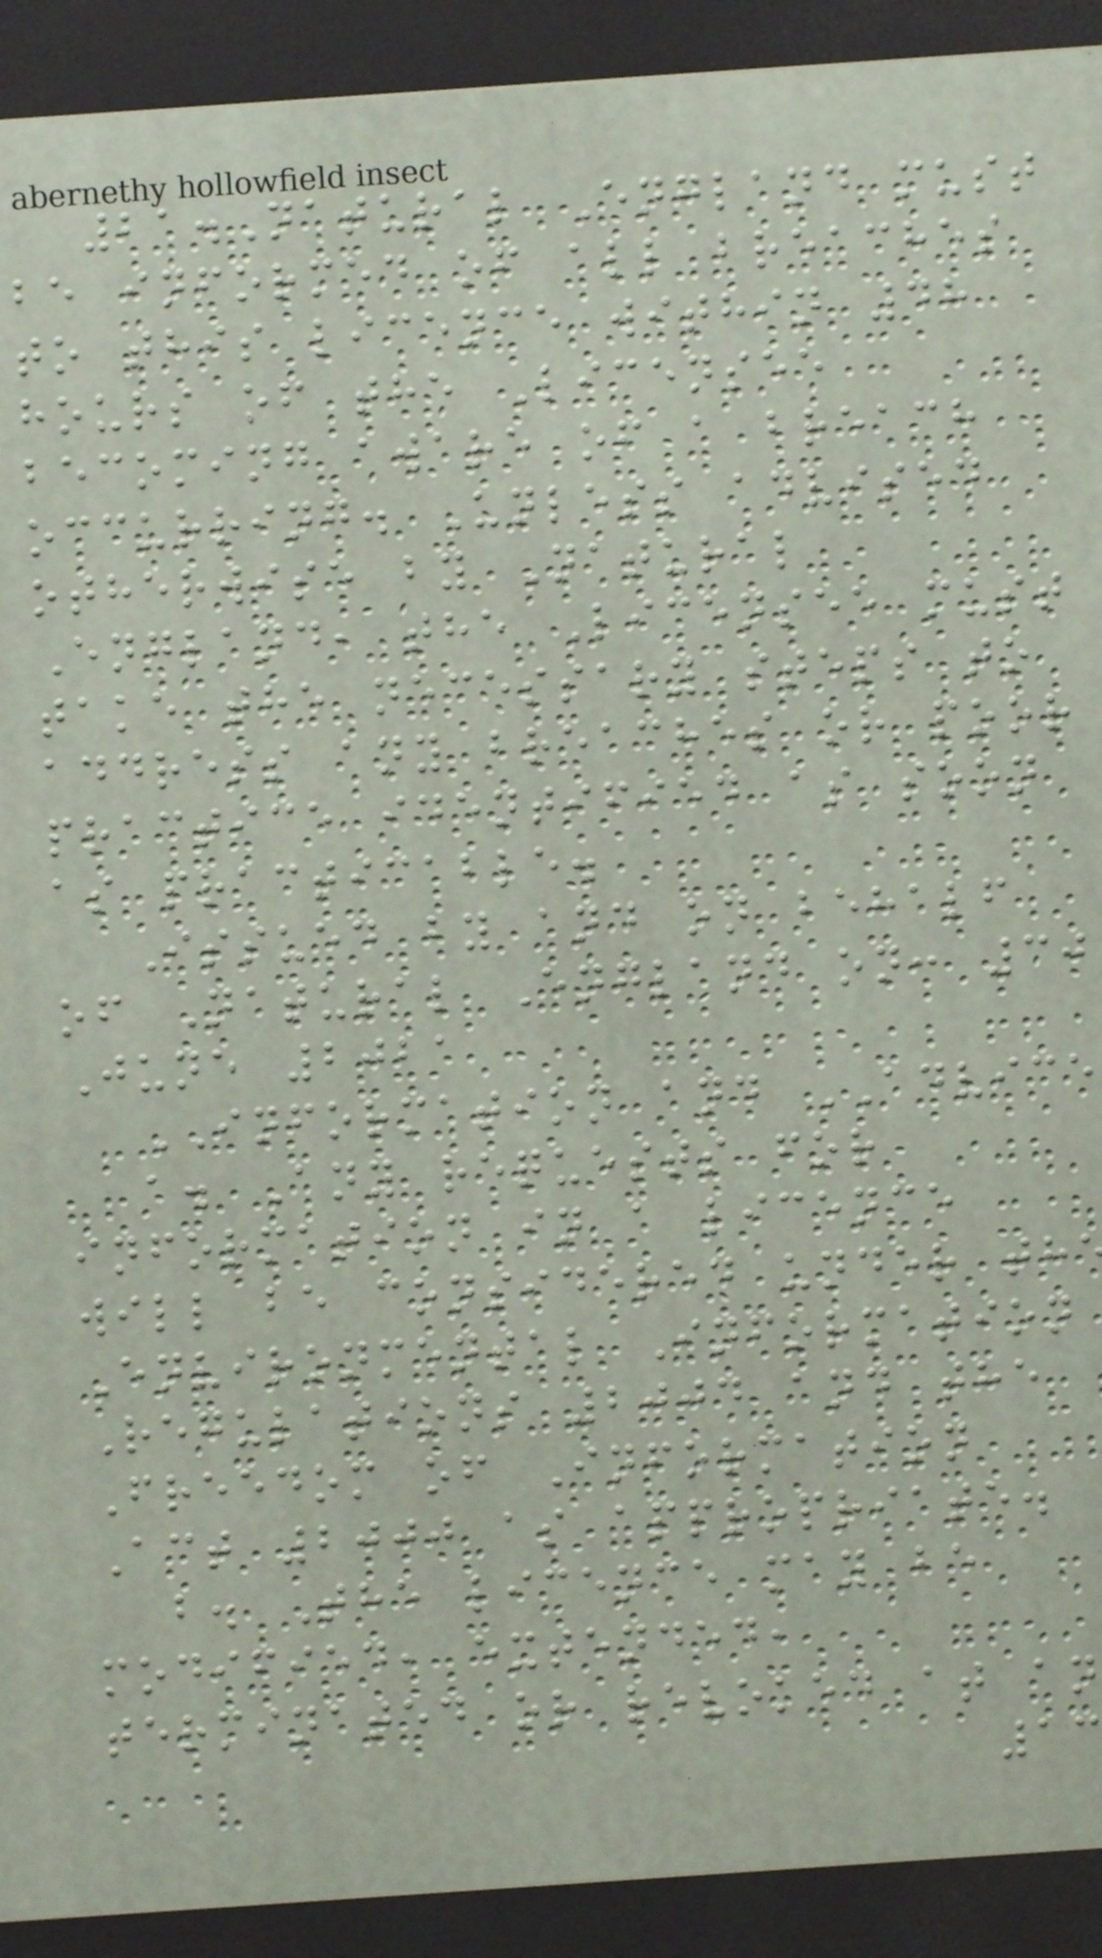21.Natural England must
be informed of all breaches
to this licence within 48
hours of the Licensee
becoming aware of a breach
occurring. Unless advised
otherwise by Natural
England, the Licensee must
take the necessary steps to
address any breaches or poor
practice identified as soon
as practicable.
Issued by and on behalf
of Natural England on: 30
June 2021
INFORMATION and ADVICE
a. Any requests for
information in a licence
will be considered under th
Environmental Information
Regulations 2004 and the
Freedom of Information
Act 2000 as appropriate.
b. The licence may be
modified, extended,
terminated or revoked at an
